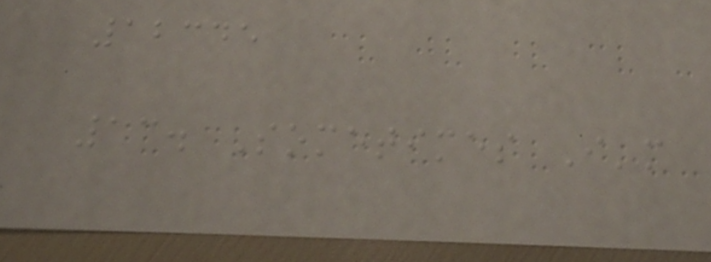12345
13. Sometimes I'm
